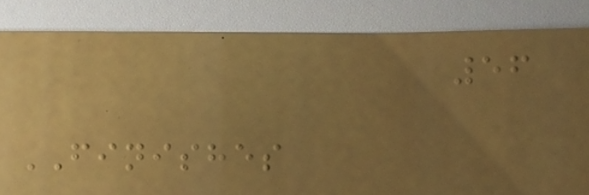56
FINISHES
